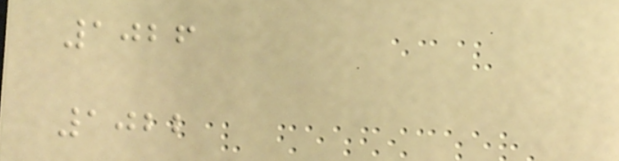1026
1022
